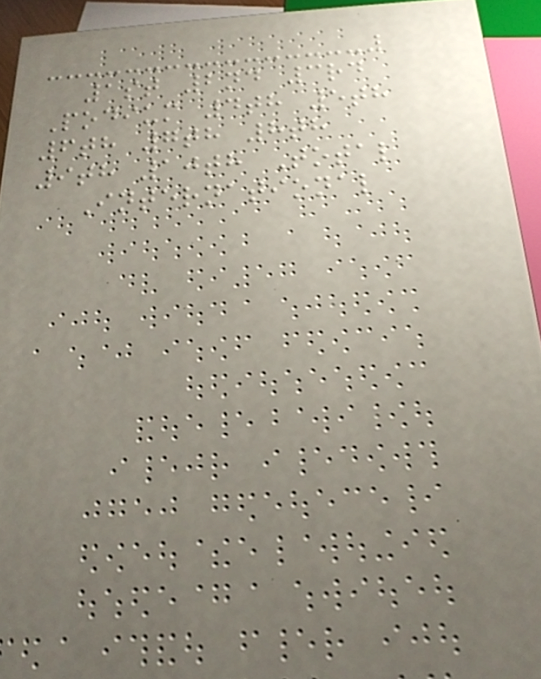1st 2nd 3rd
Podium 4th 5th
6th 7th 8th
9th 10th Total
International
